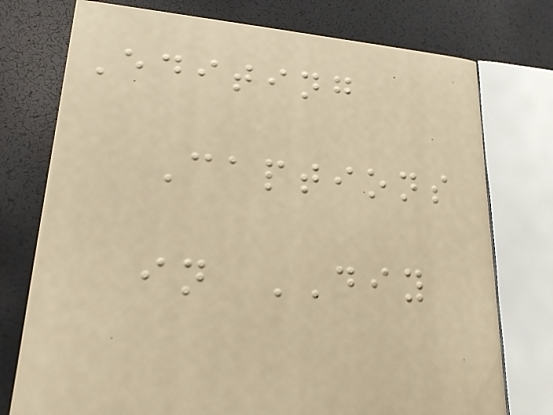Editing
Captions
in DIY
